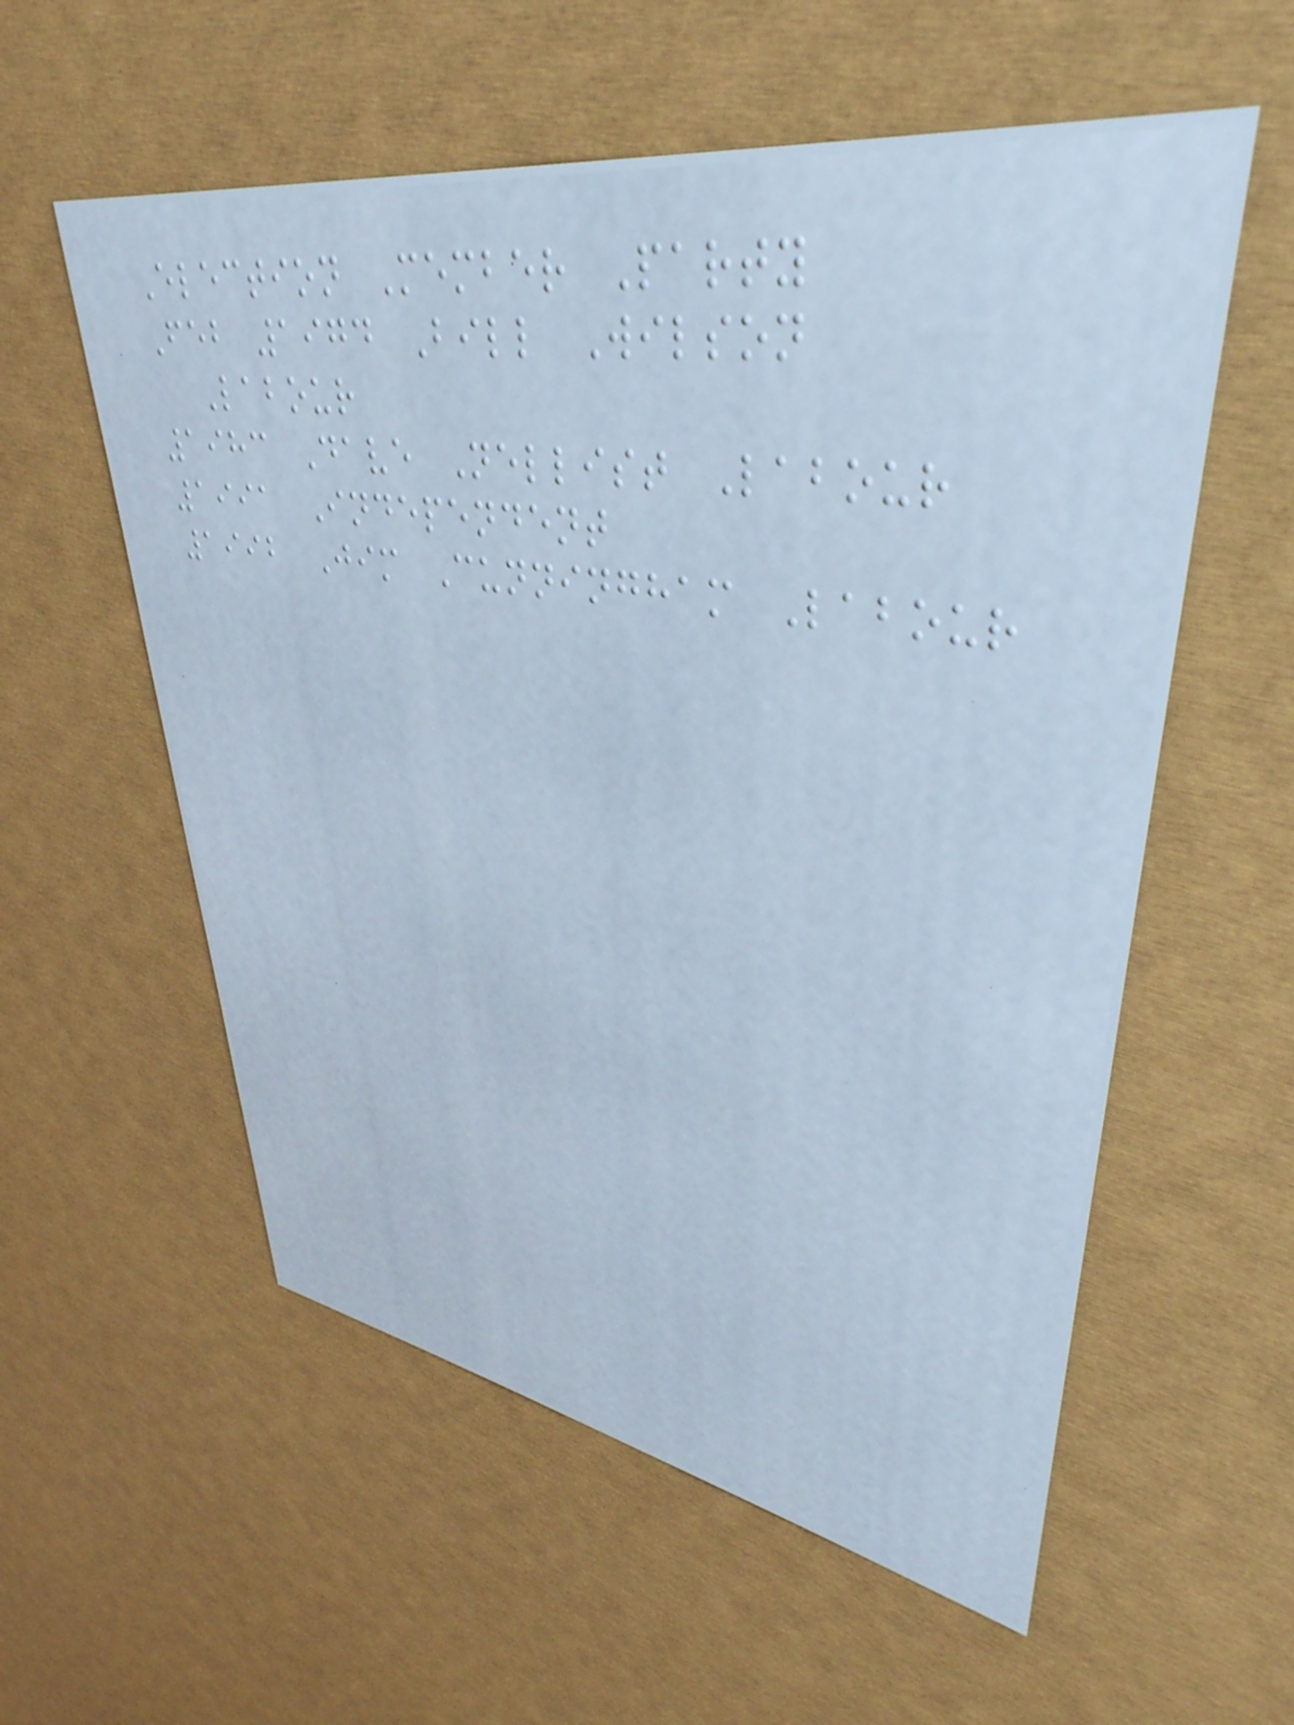Election Member Party
Feb 1974 Bill Wilson
Labour
1983 Dave Nellist Labour
1991 Independent
1992 Jim Cunningham Labour
